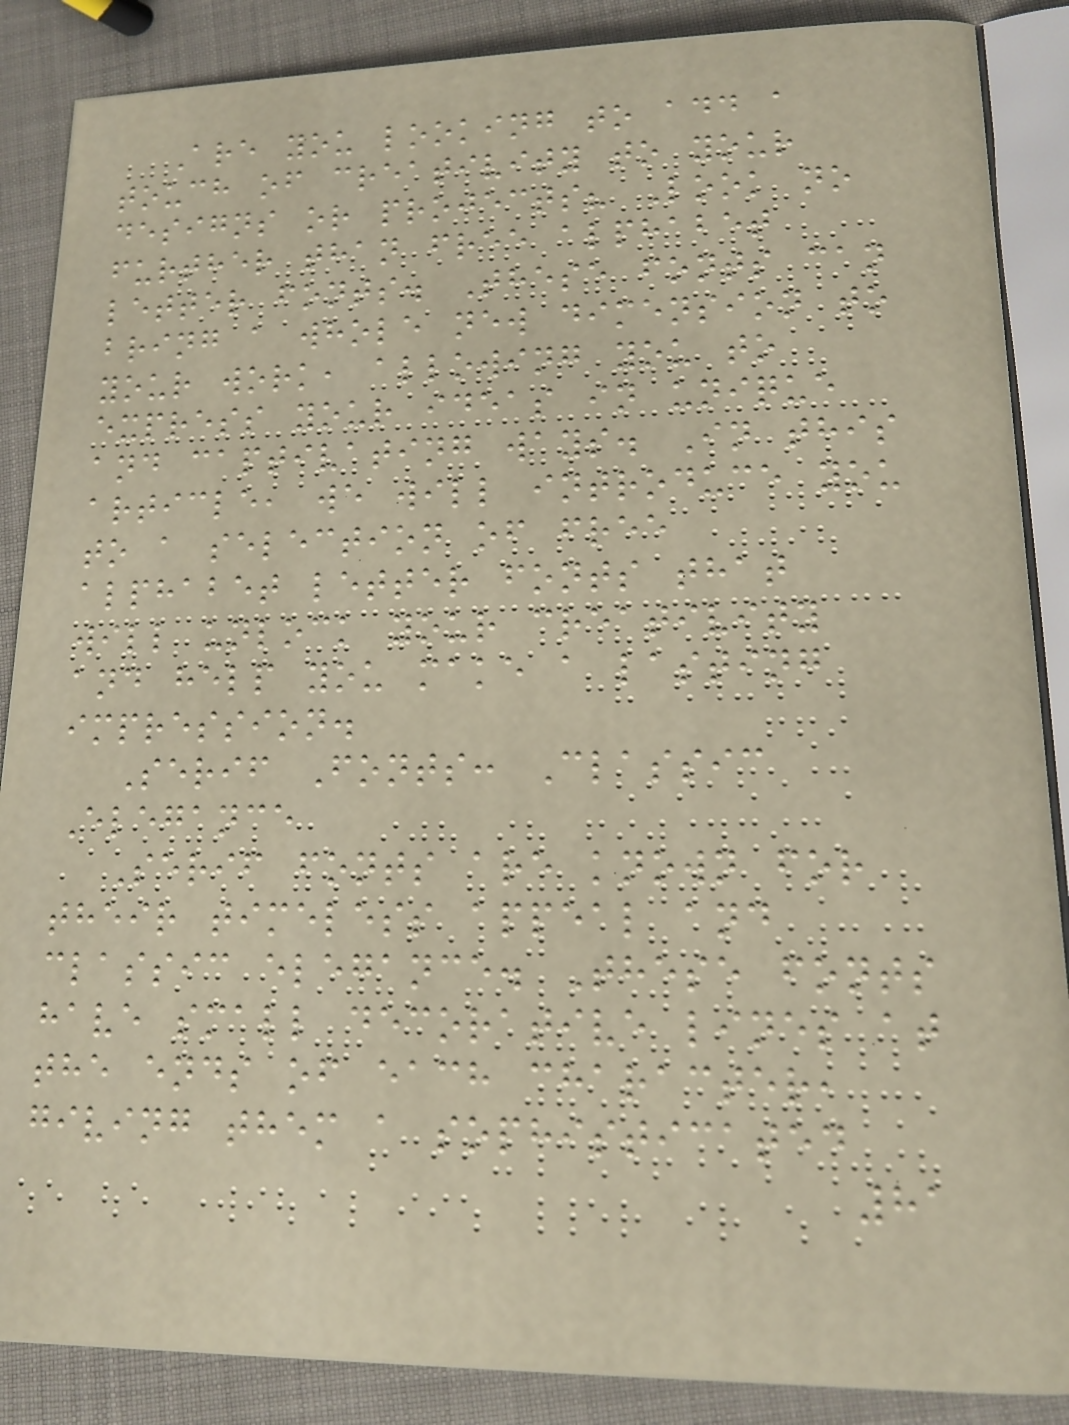Are you looking to add a
touch of creativity to your
designs or projects? Look no
further than free alphabet
letter fonts. These fonts can
bring a whole new dimension to
your work, allowing you to
express your ideas in unique
and captivating ways. In this
article, we will introduce you
to a selection of free
alphabet letter fonts that
will unlock your creativity
and help you make a lasting
impression.
Serif Fonts: Classic
Elegance
Serif fonts are known for
their timeless appeal and
classic elegance. These fonts
have small decorative lines at
the ends of each character,
giving them a sophisticated
81
